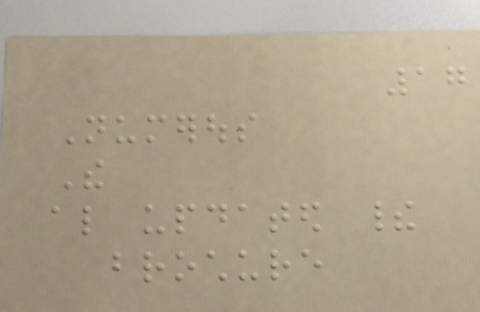17
Numerous
The
also updated their
brochure
